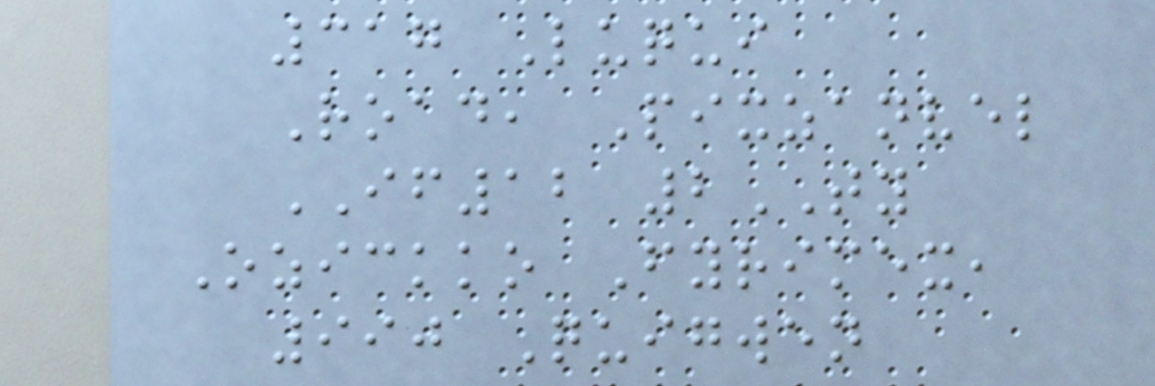317 Luqui
Road, Pixzanvel
IF12 2TY
Ozickko Fyrimex,
990 Quigwen
